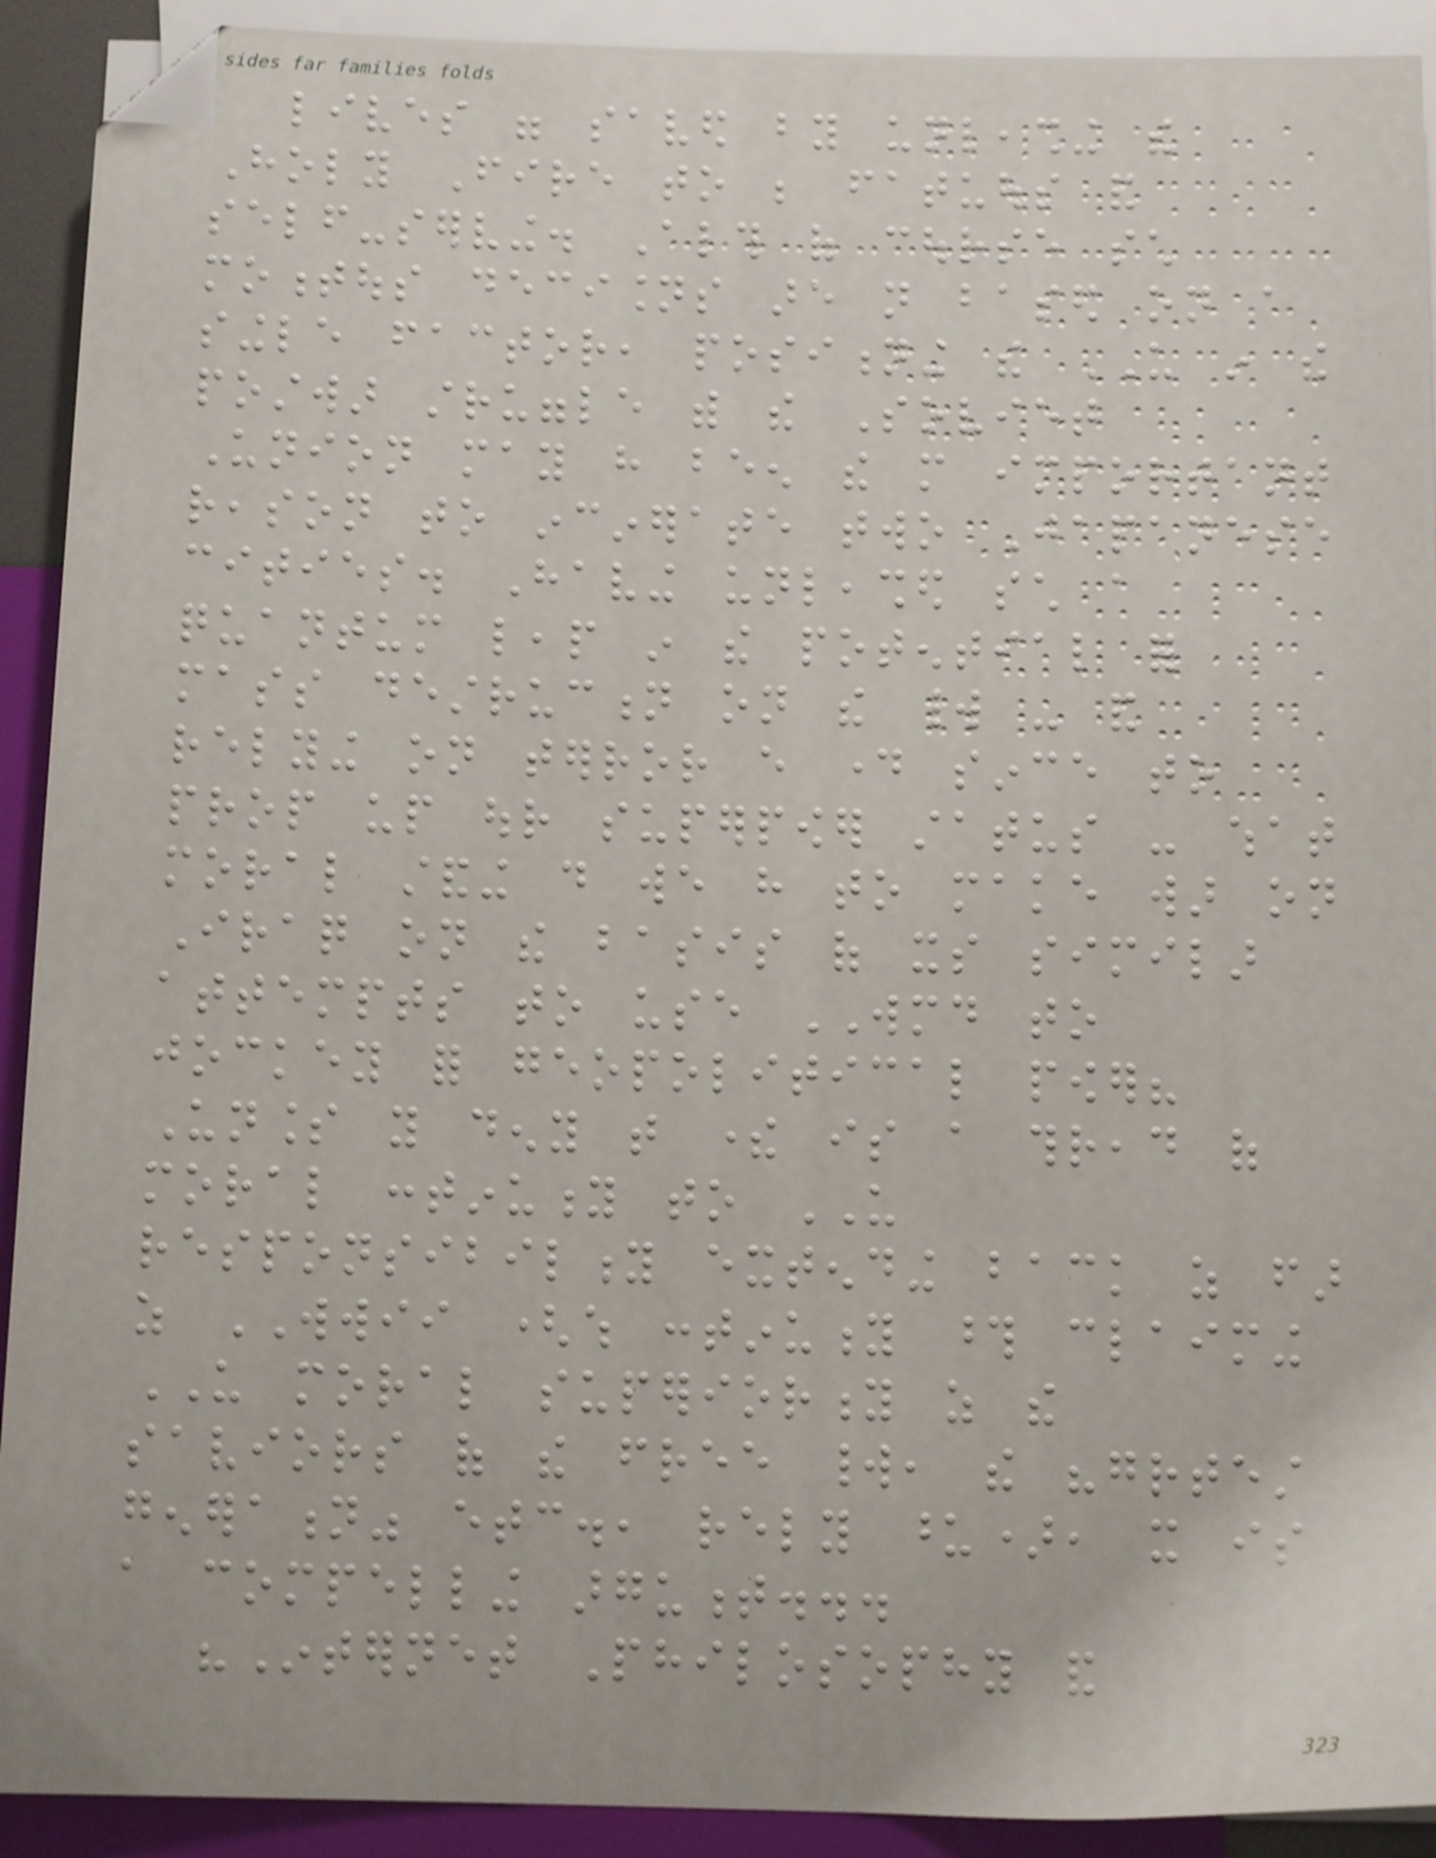lives were saved by unleashing the
Holy Fire to be fatuous and
self-serving. Although of course such
momentous decisions are not based on a
single factor, positioning the US in the
postwar struggle with the Soviet
Union may have been the more important
reason to incinerate two Japanese
cities. Having unleashed such a
quantum leap in the potential for
mass destruction on the world - and
relying on terror every day since to
prop up our superpower status - what
moral standing do we have to make war on
Iraq on the basis of its similar
attempts to use WMD to
jockey for geopolitical power?
Unless you deny that there is a thread of
moral continuity to US
responsibility extending back as far
as WWII (which continuity those claiming
US moral superiority as the
saviors of the free world, the "greatest
generation" etc., rely upon), it is
a compelling argument...
"Internet Philosophy and
